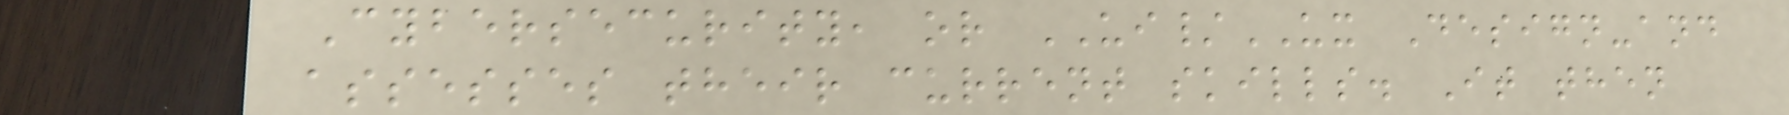Cybersecurity, or UI/UX Design-and
assesses their current skills. It then
